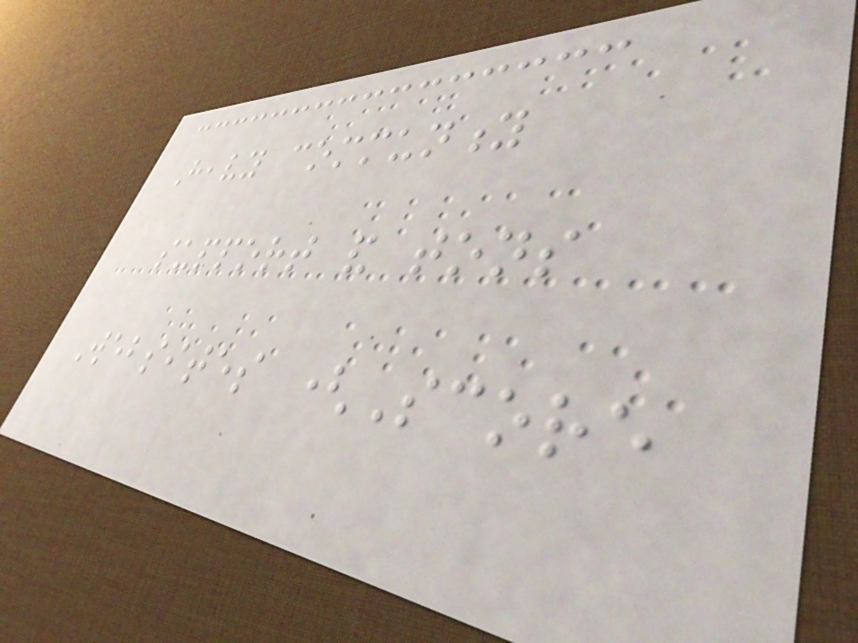Heavy community
support and tons
Websites (Score
